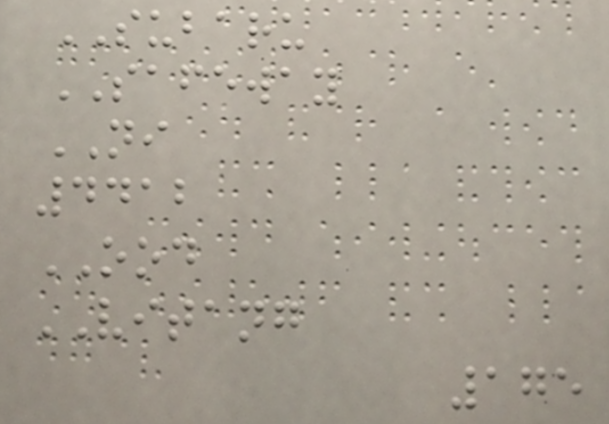SUBARU
SAFEWAY
NI
4412
OOD
VITANG
175
